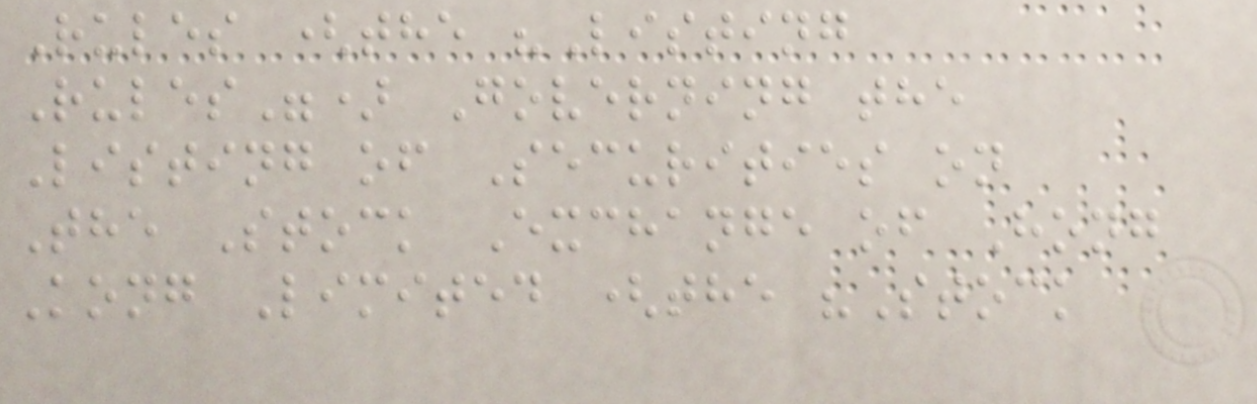Rules (the "Listing
Rules") Governing the
Listing of Securities on
The Stock Exchange of Hong
Kong Limited (the "Stock
